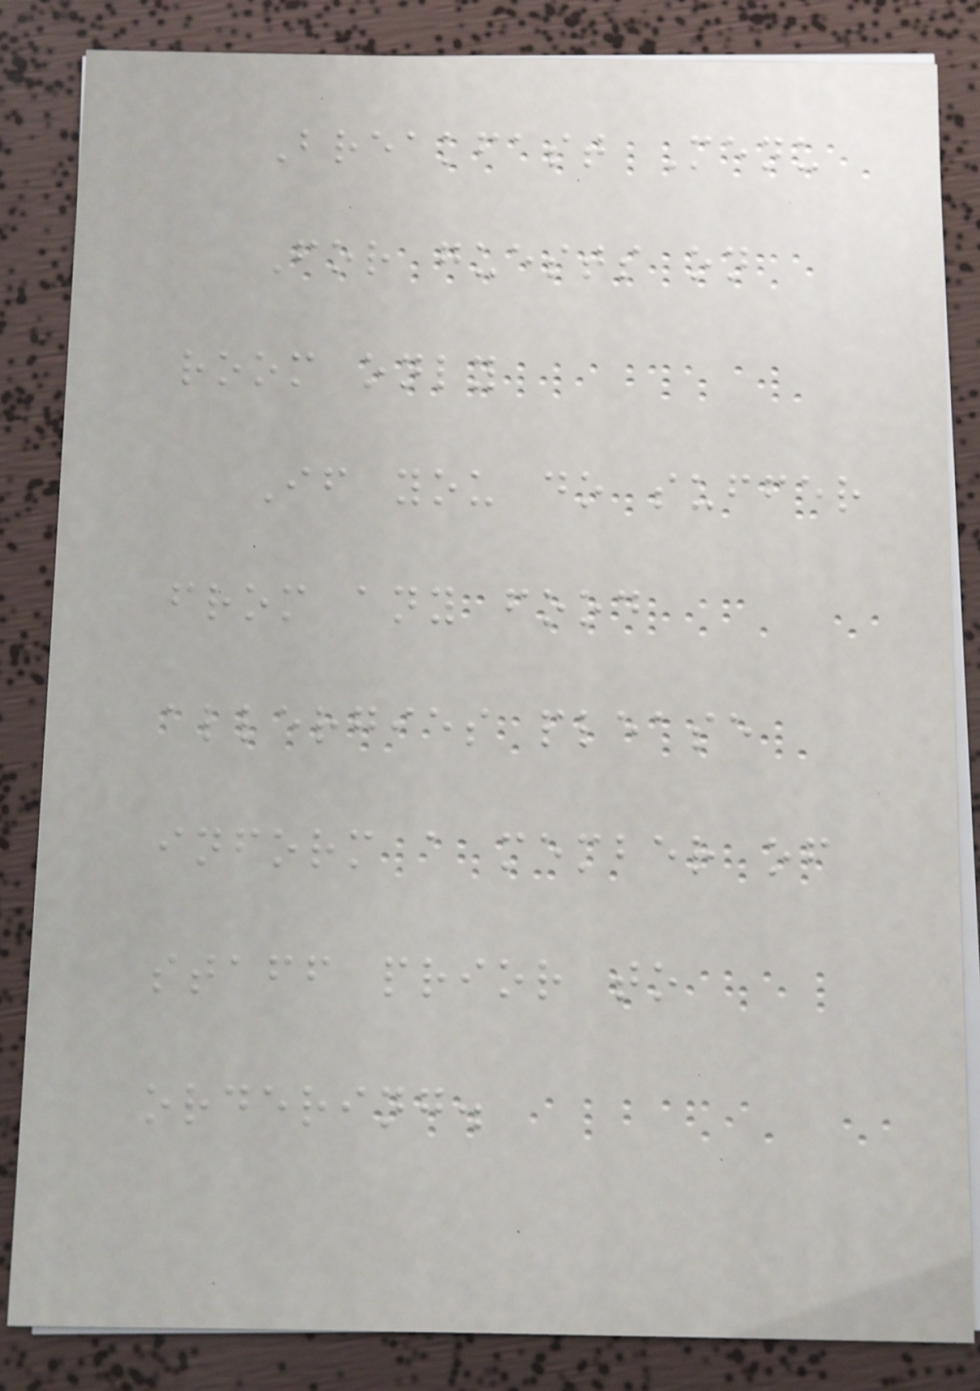Breakfast Menu
For guests on
room only
If you do suffer
from any food
allergies please
inform a member of
staff prior to
ordering.
